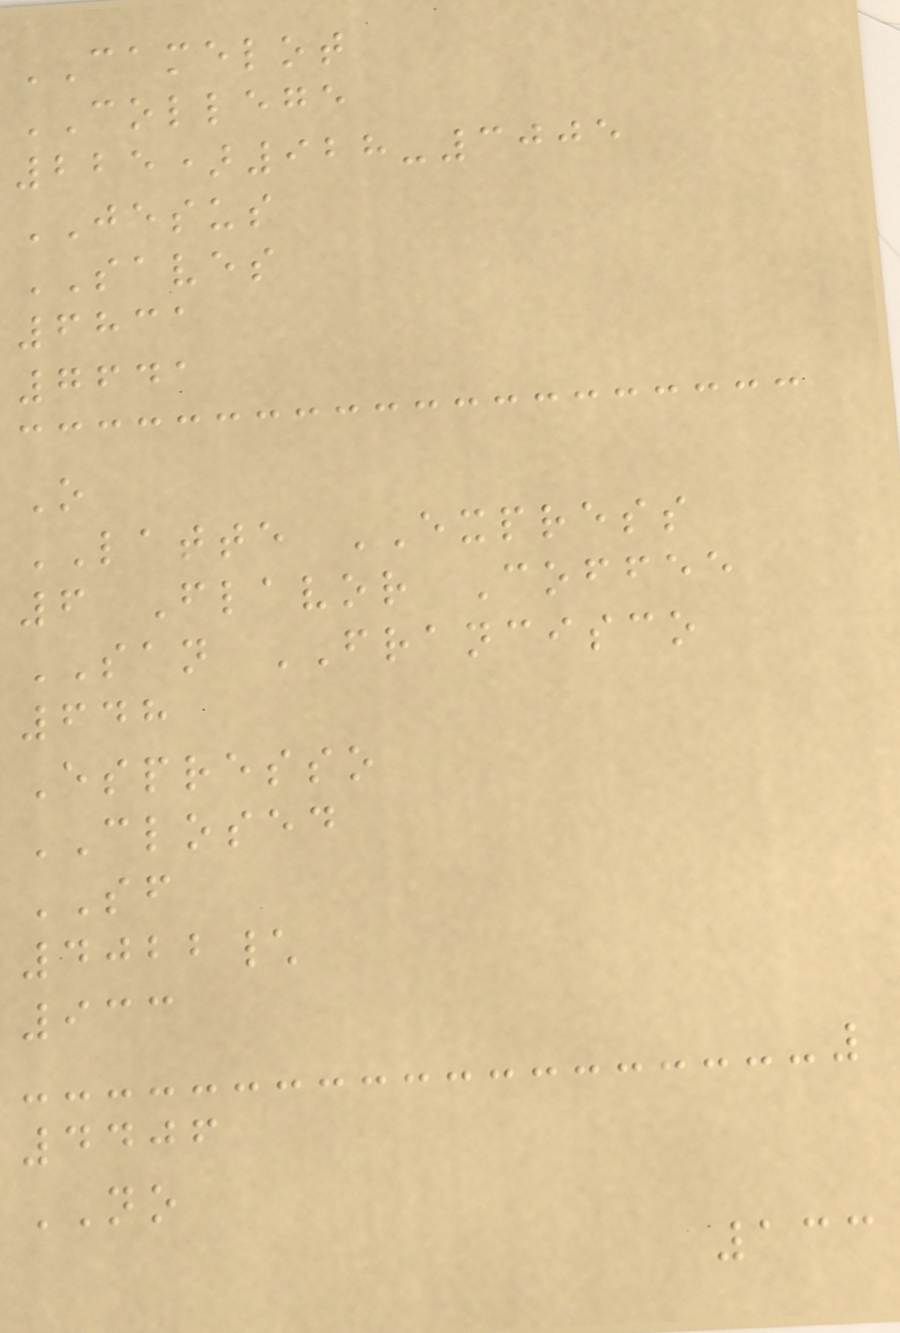CAMELOT
COLLEGE
225)928-3005
JESUS
SAVES
6831
7641
O
LATTE EXPRESS
6 Flavor Coffee
SAN FRANCISCO
648
Espresso
CLOSED
SF
4022\
933
4406
NO
133
